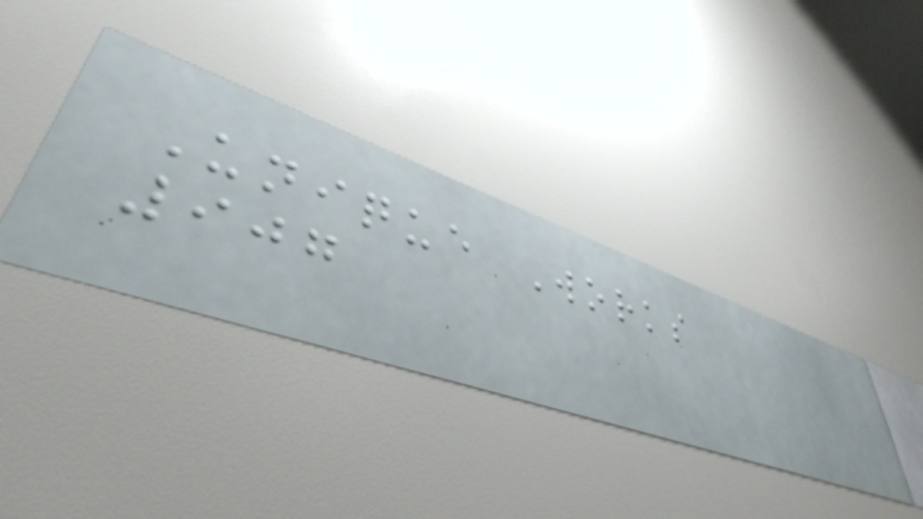Unique Works
907
